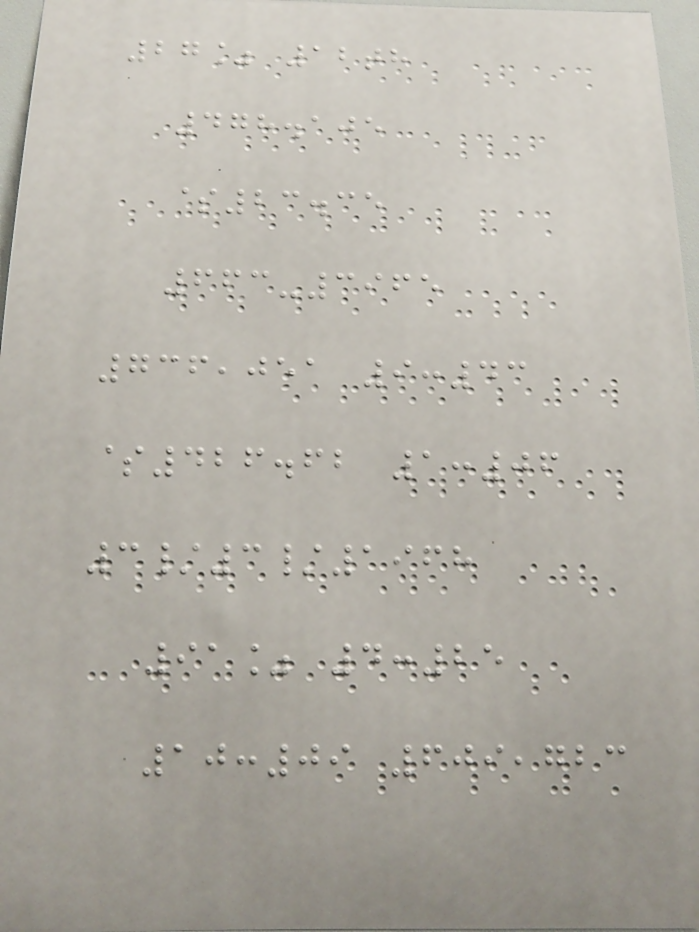27% 12th
478.105
$23.35
663-3965
736,051 9:43
$426.62 1:06
3/3/1968
91% 4:25
10:09 609,723
